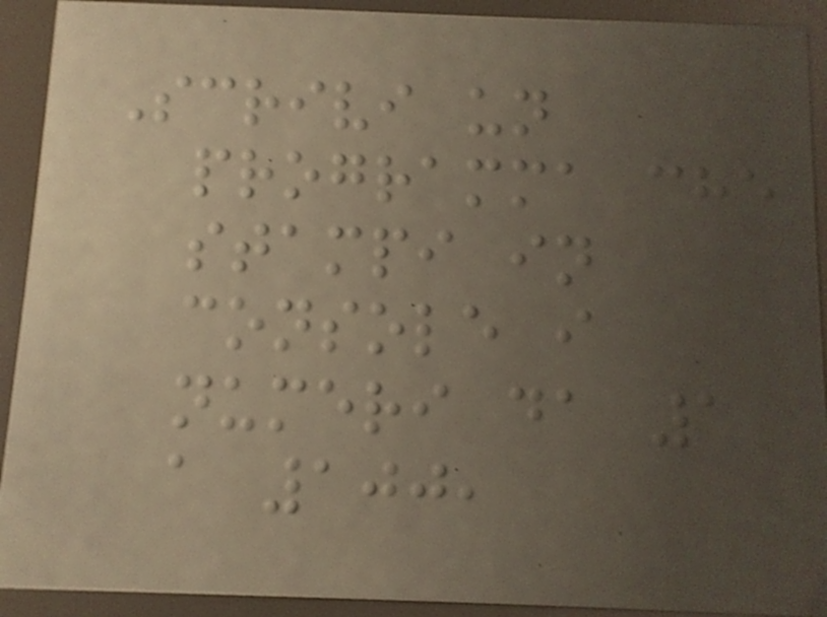Scrivi un
programma che
stampi in
console i
numeri da 1
a 100,
